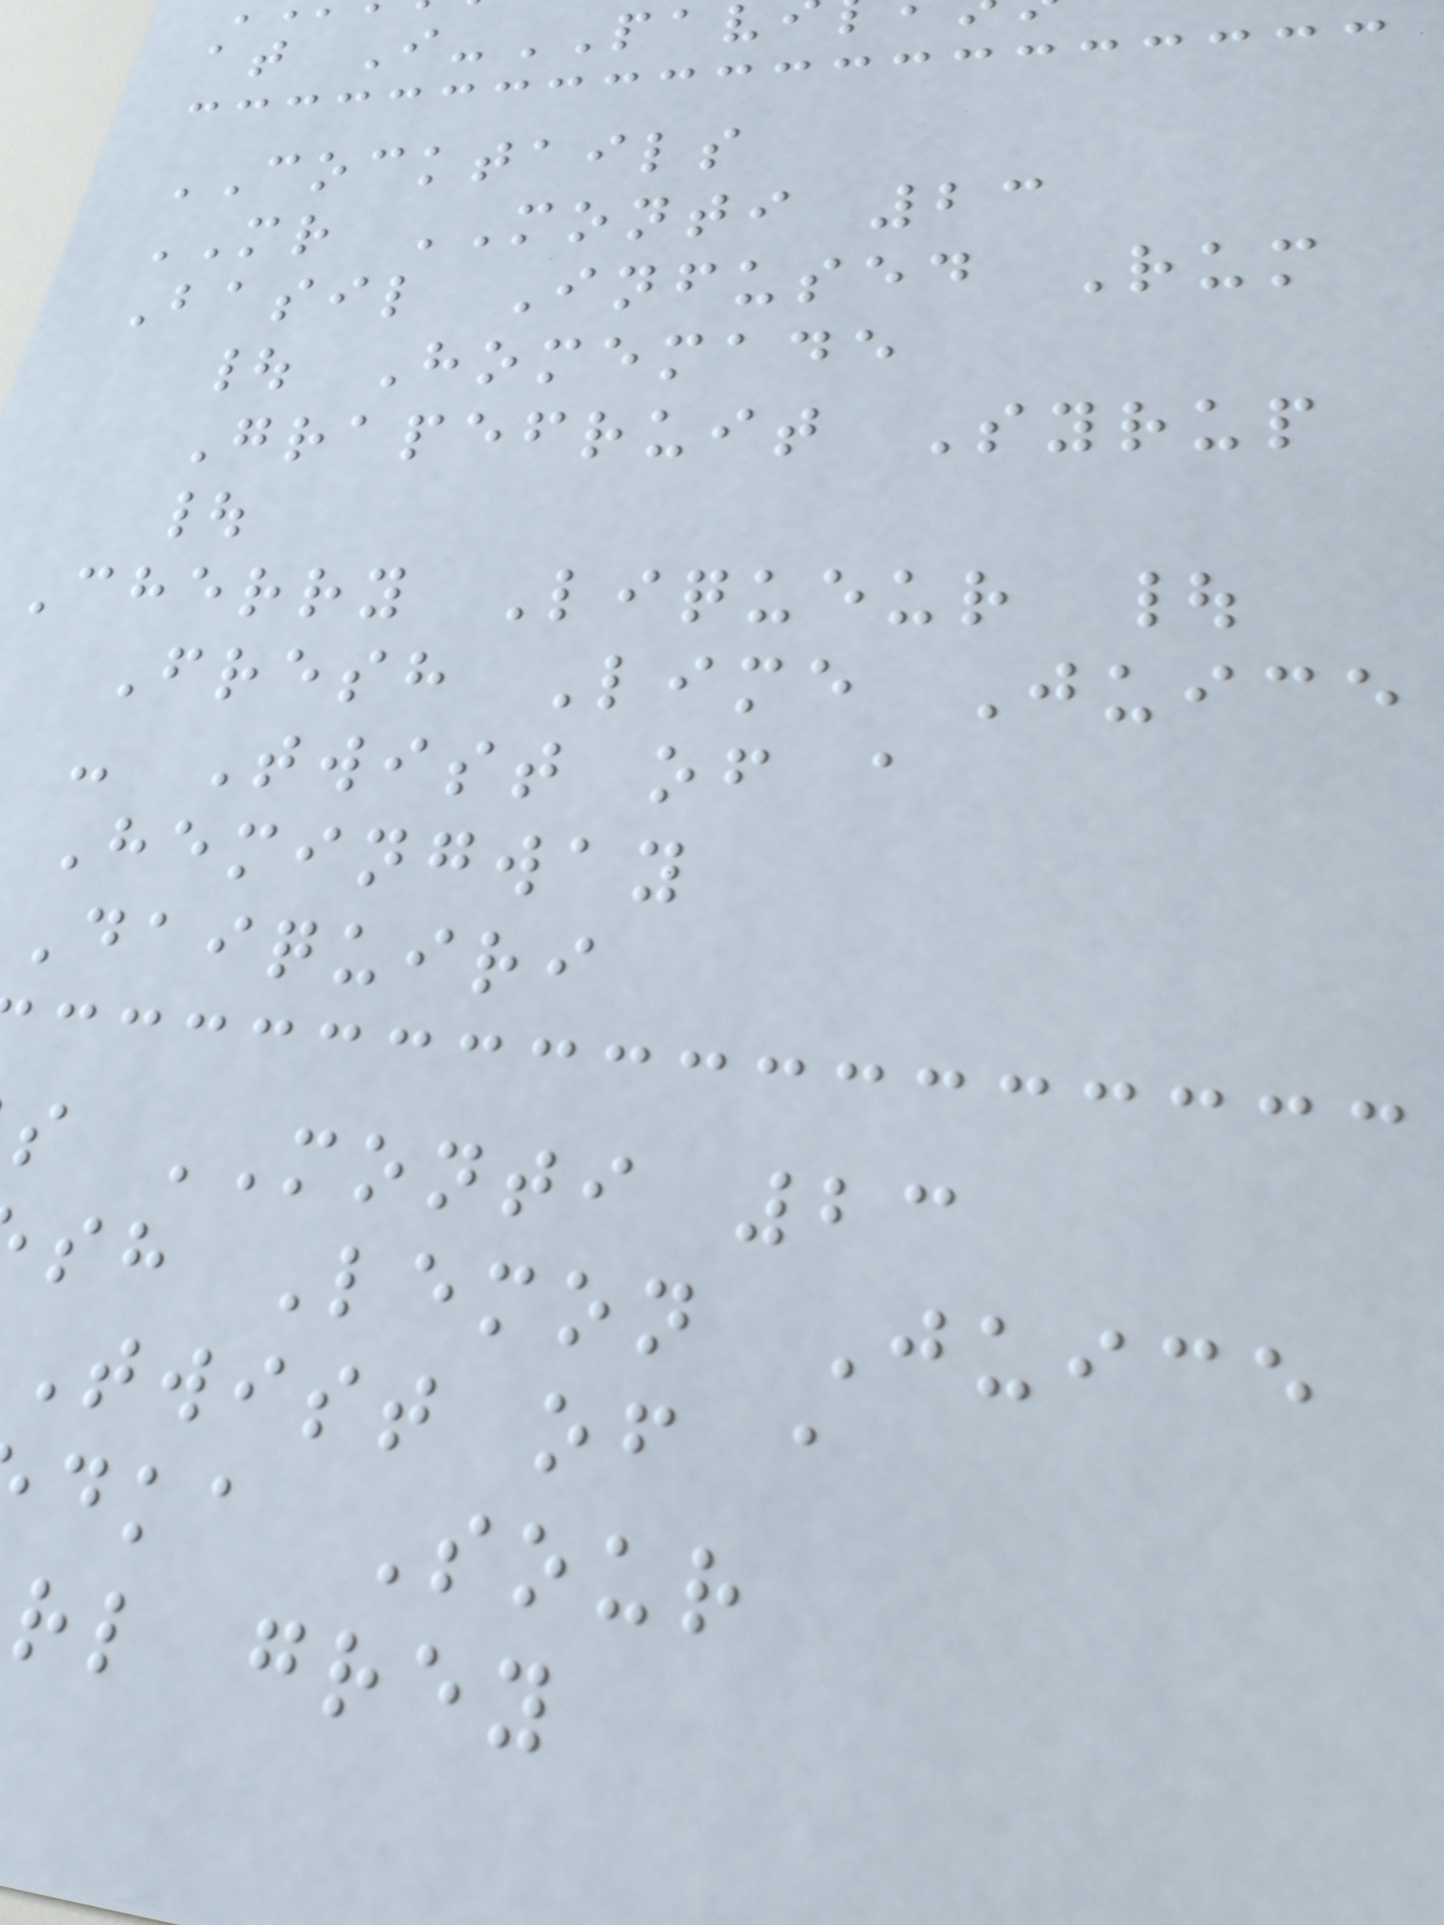at I-PA
COCKTAILS
MR MONTI 23
Basil Infused Rum
| Homemade
Grapefruit Syrup
|
Cherry Liqueur |
Fresh Lime Juice
- Twist of a
Hemingway
Daiquiri
s MONTI 23
sh Lemon Juice
Twist of a
dka Sour
rl grey
